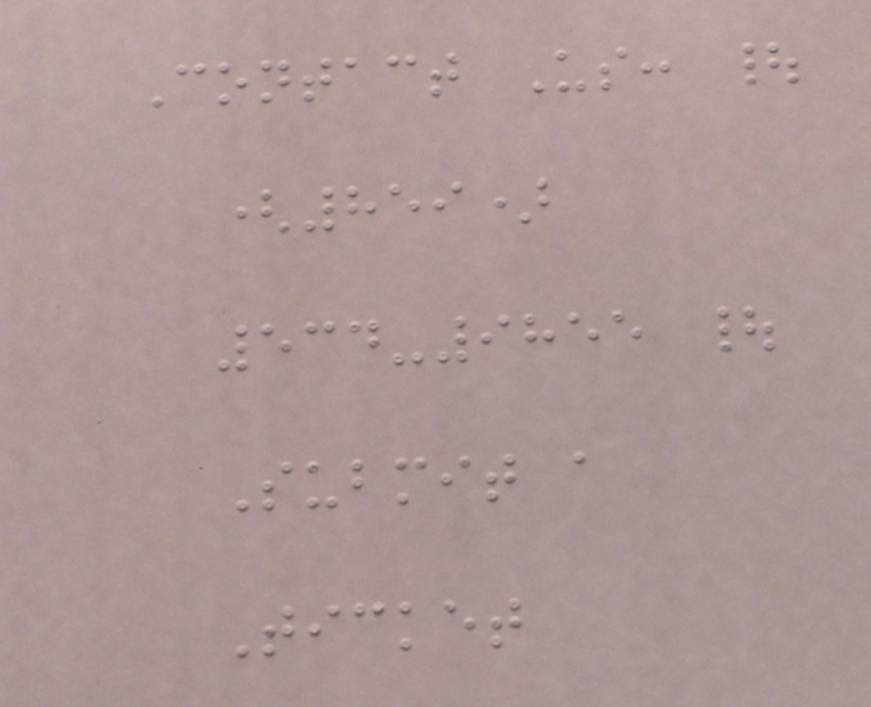Contact Us: |
(859)
534-9855 |
Submit a
Ticket
